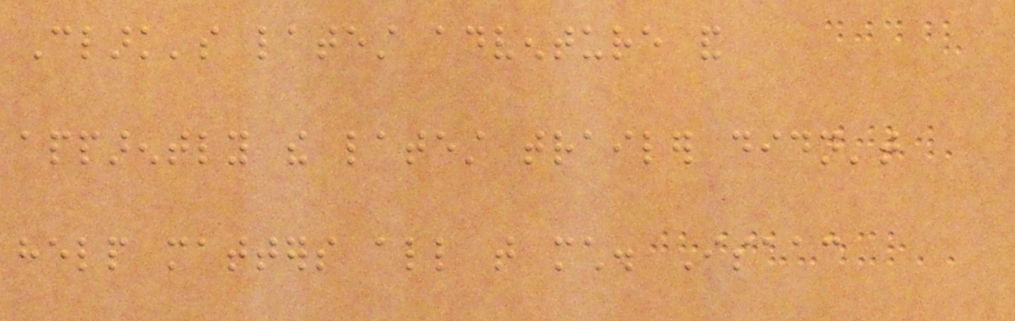Clark's latest adventure and
apparently the latest trailer didn't
help matters all that much. Isaac
